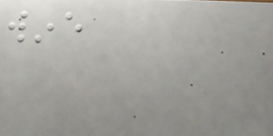wine
